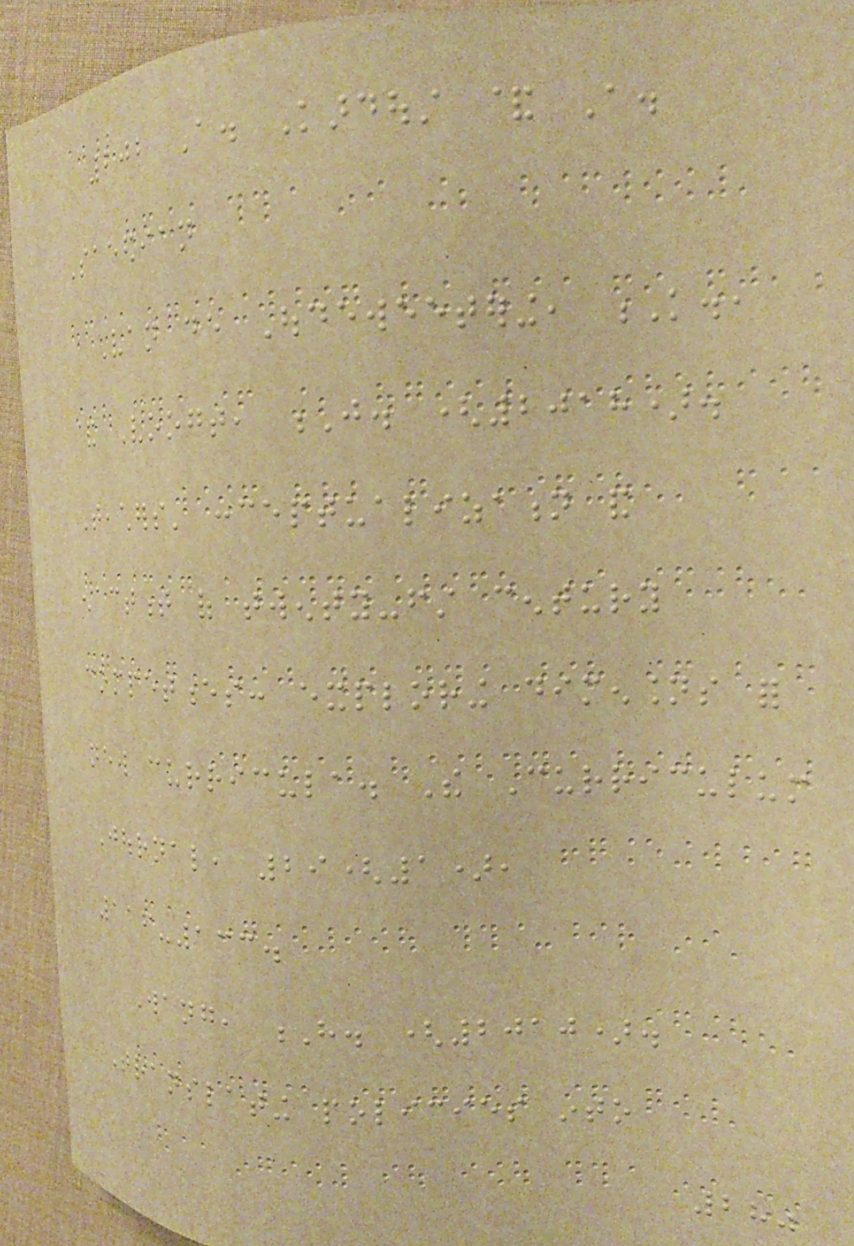202 A. Kardoust & A.
Saeedian
Van de Oudeweetering, K.,
& Voogt, J. (2018).
Teachers' conceptualization and
enactment of twenty-first century
competences: exploring dimensions for
new curricula. The Curriculum
Journal, 29(1),
116-133.
Wang, H. (2010).
Translating policies into
280
